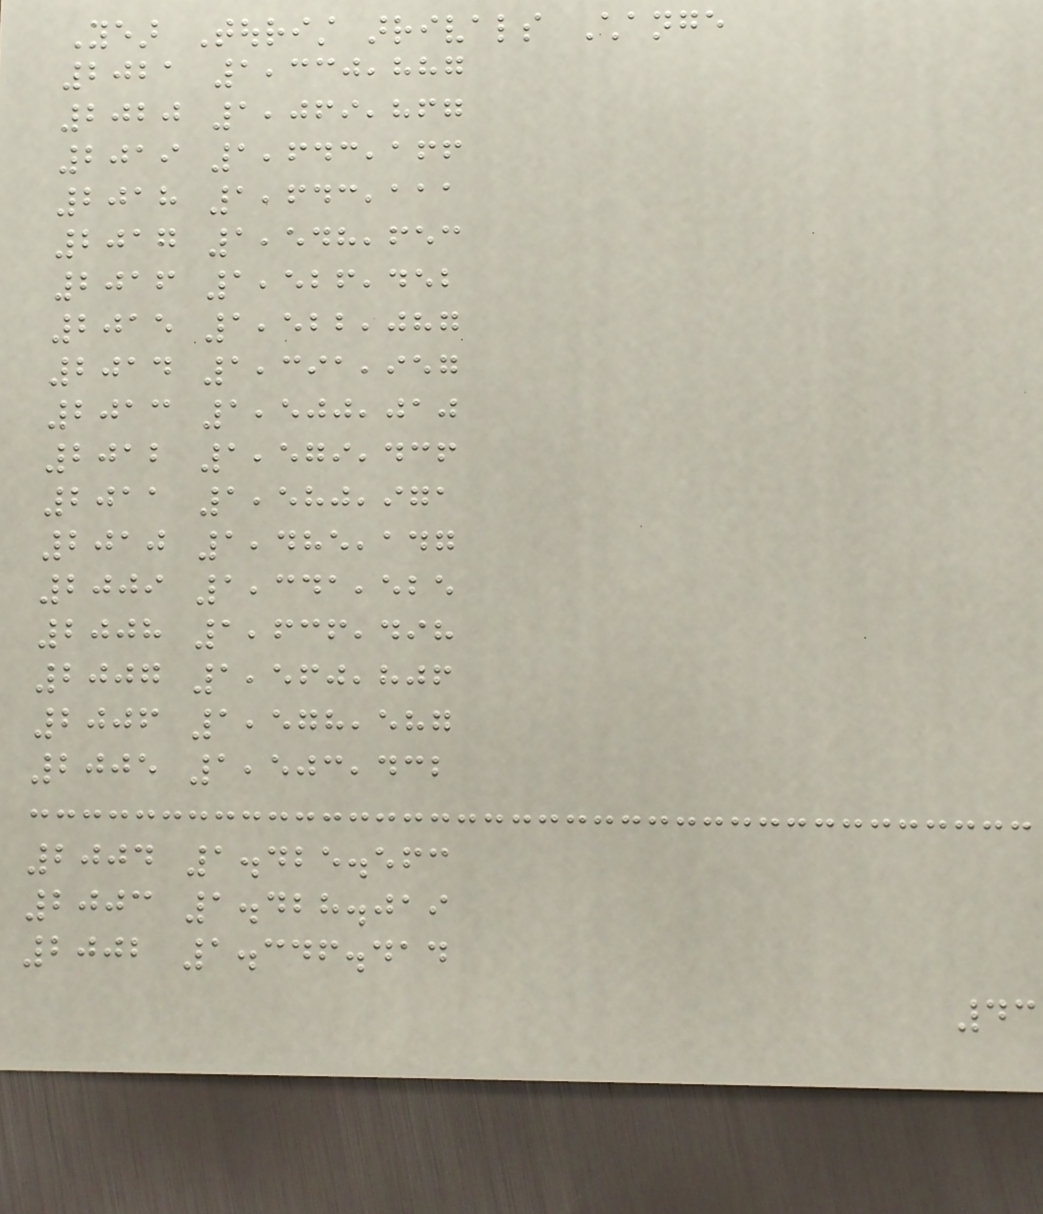Year Tourist arrivals Change
2021 1,330,887
2020 1,069,867
2019 1,643,166
2018 1,643,111
2017 1,548,653
2016 1,526,452
2015 1,522,087
2014 1,391,957
2013 1,500,010
2012 1,579,436
2011 1,580,971
2010 1,485,147
2009 1,341,525
2008 1,636,498
2007 1,560,806
2006 1,578,587
2005 1,503,432
2004 1.425.563
2003 1.428.019
2002 1.346.414
43
